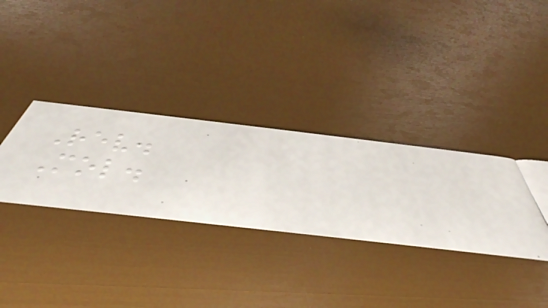Rev.
Mol.
